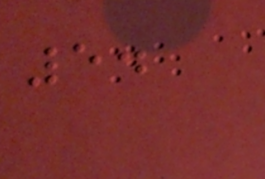5.
